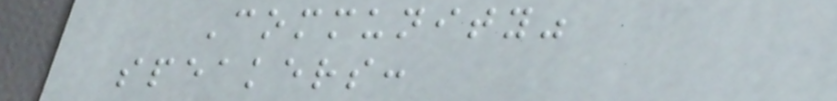Community"
speakers:
